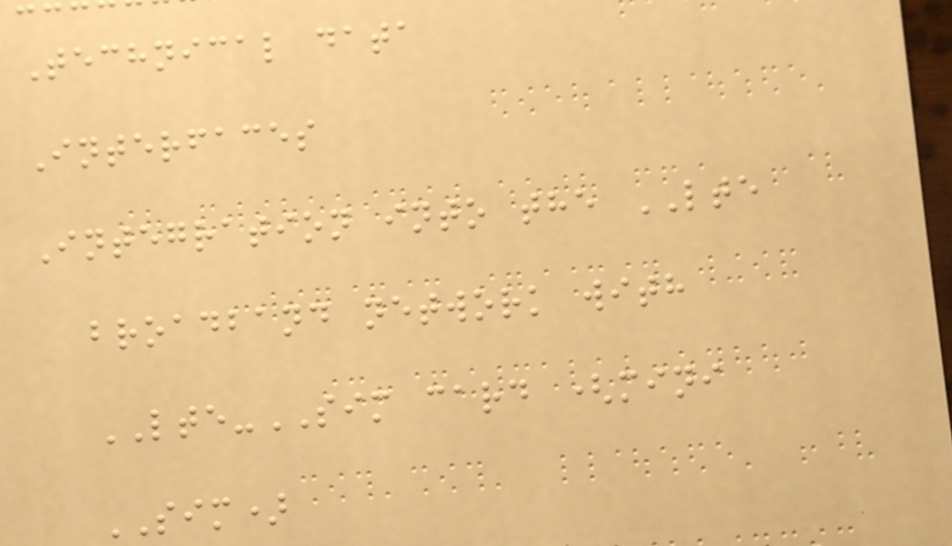Technical data
Interfaces
Integration into the LTE
broadband network with
LTE-SIM card (mini
SIM)
